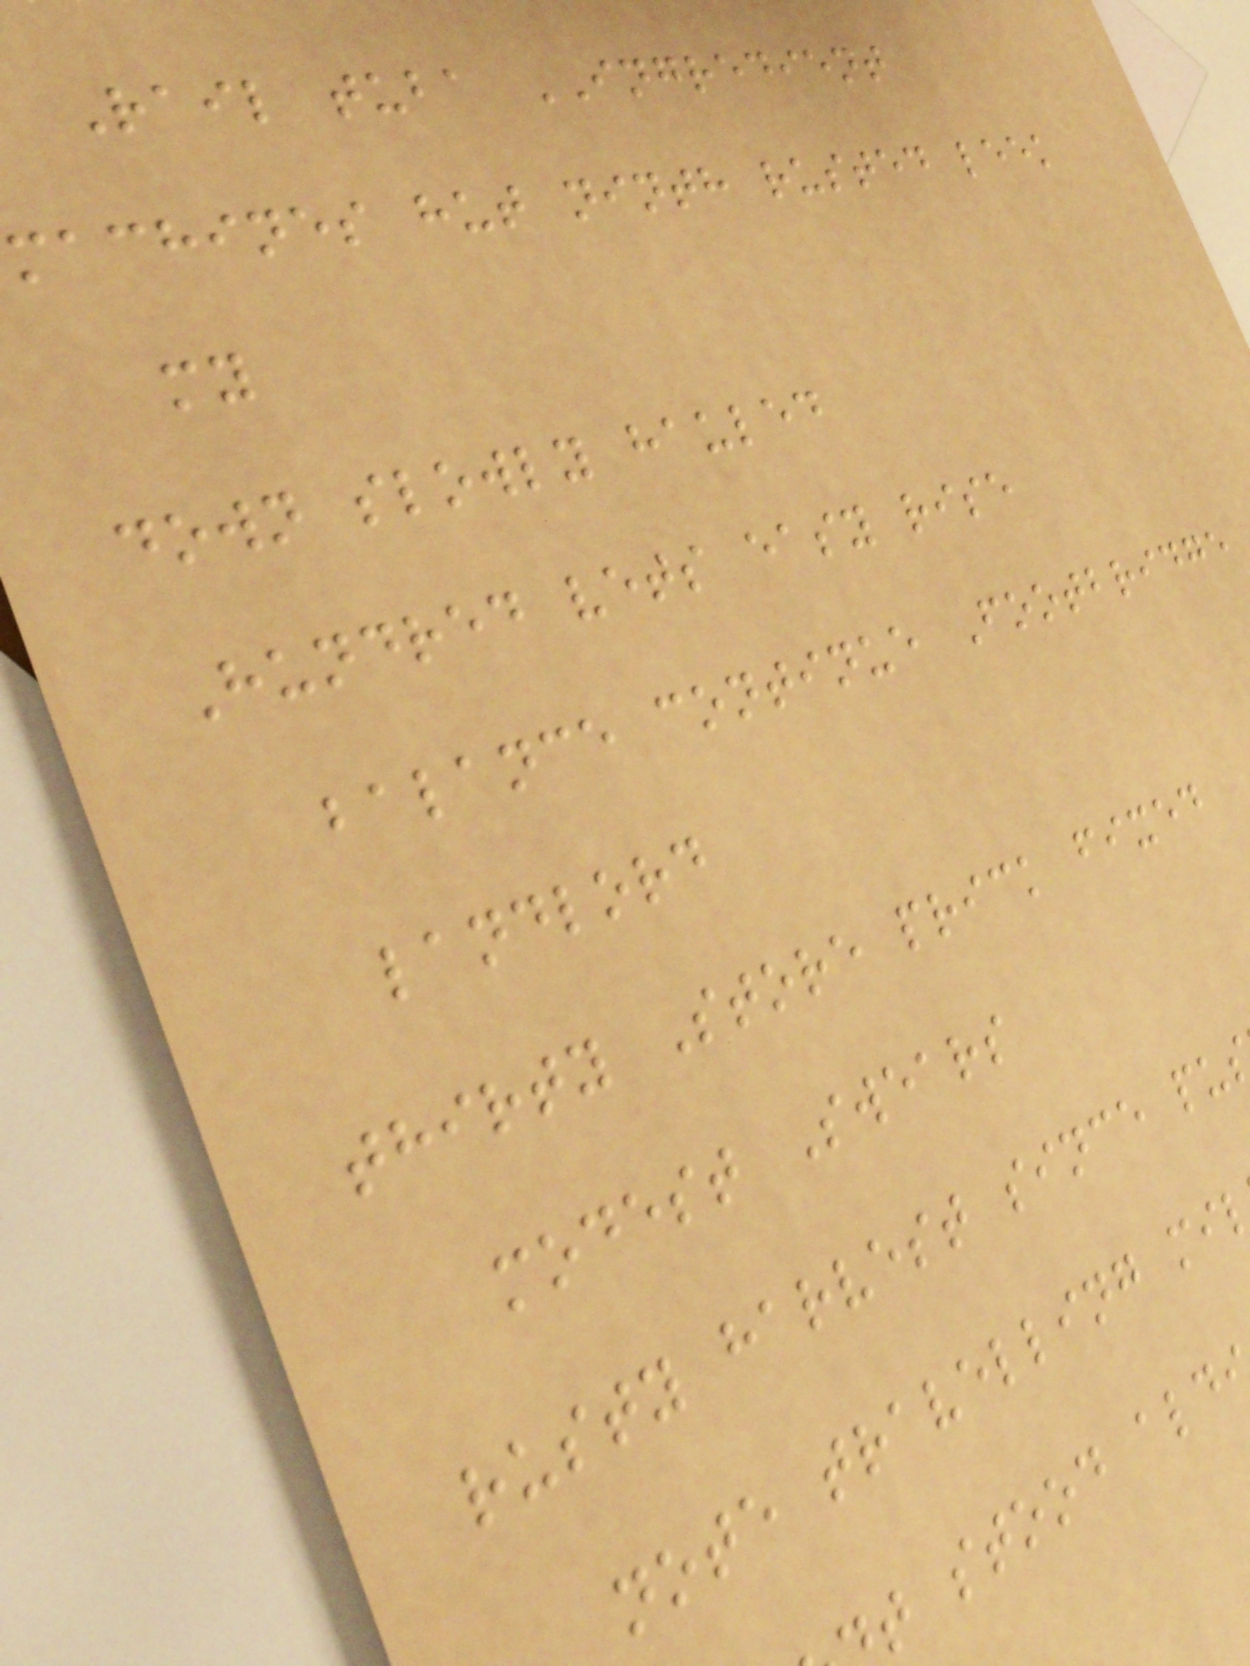Rail tuba INGREDIENT
machines hut ninth rusted leek
my
down slowly hauled
Hundred vets easy rise
balance continue Footbridge
landlord
thirty Store prick fixed
modest Swears
rusty harvest since pu
note travelling mi
t stood ald
